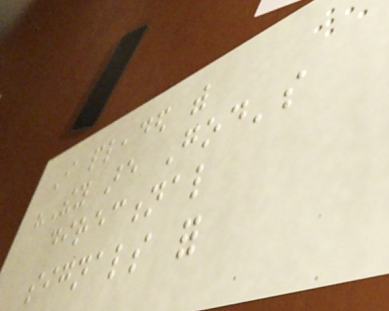I pleaded with
"They are God's
directional
signals for
